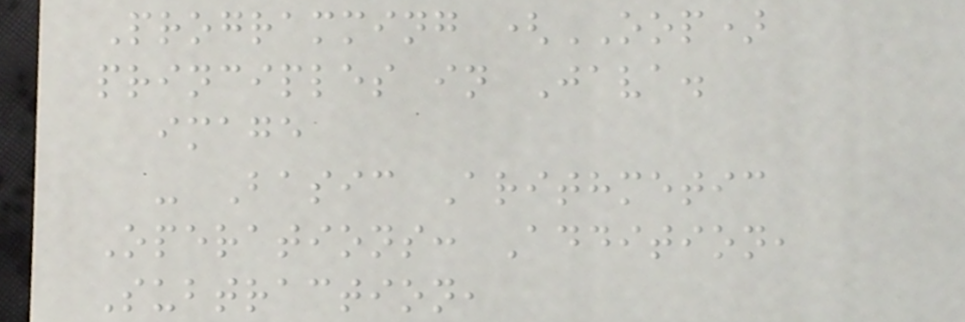Programming (OOP)
principles in Java.
image
- Basic Arithmetic
Operations: Addition,
Subtraction,
